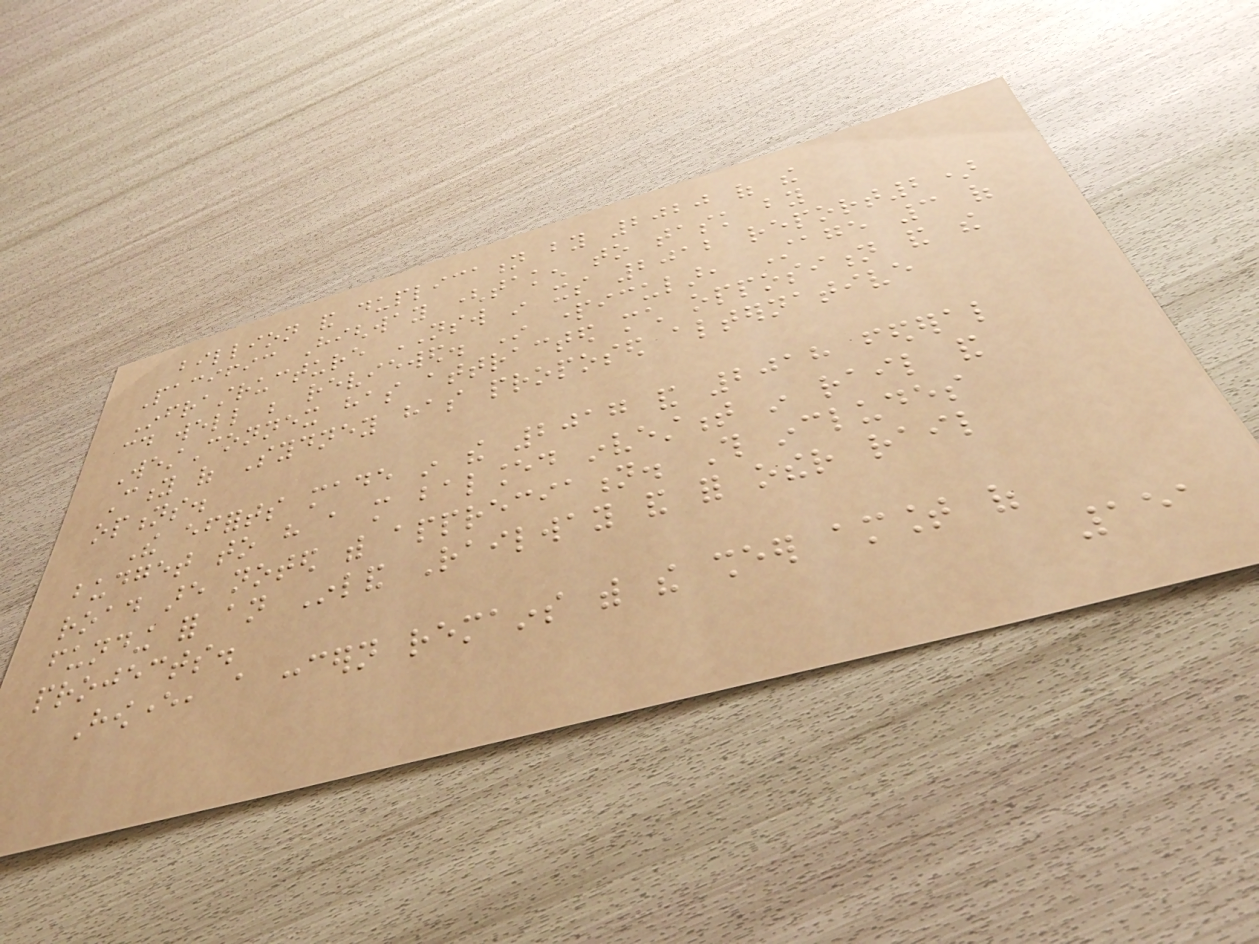billion and duplication by 2020 of the
Pacific Highway (taken to task by
Infrastructure NSW in its 2012 report2)
could well be reviewed. In particular, Stage 3 of
WestConnex has attracted much opposition and the
City of Sydney has proposed alternative
options.
The efforts made in the 2017 and 2018 federal
budget to have a more balanced investment in rail and
road are noted with appreciation. This includes
funding for an Inland Railway and for other rail
projects.
However, a concern remains with the sheer amount of
151
